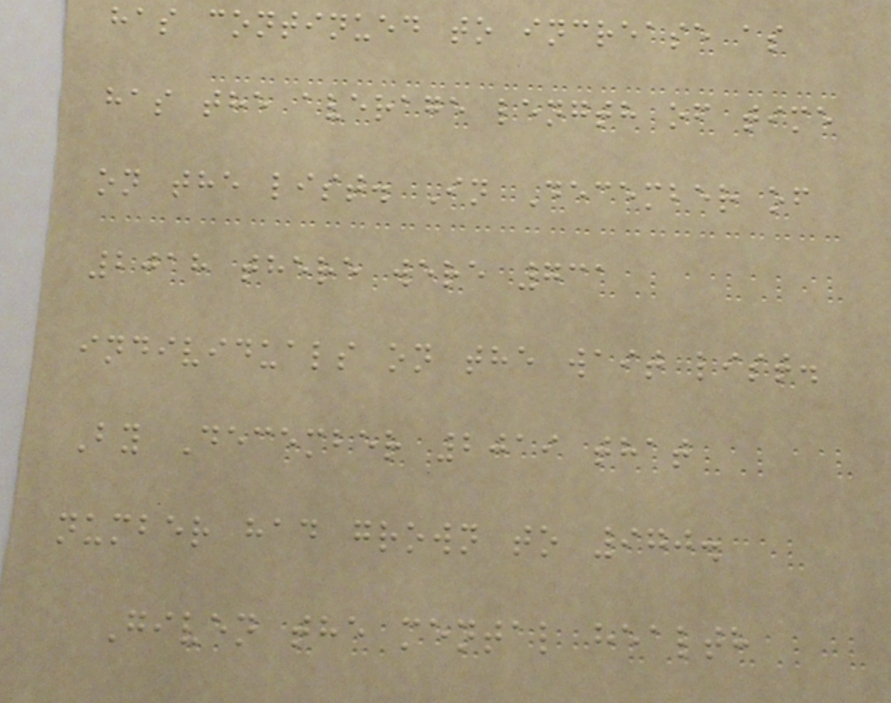has continued to increase as
has the average length of time
on the list. In December of
2018 there were 731
individuals on the wait list.
By December 2019 that
number had grown to 970.
Given the mental health
